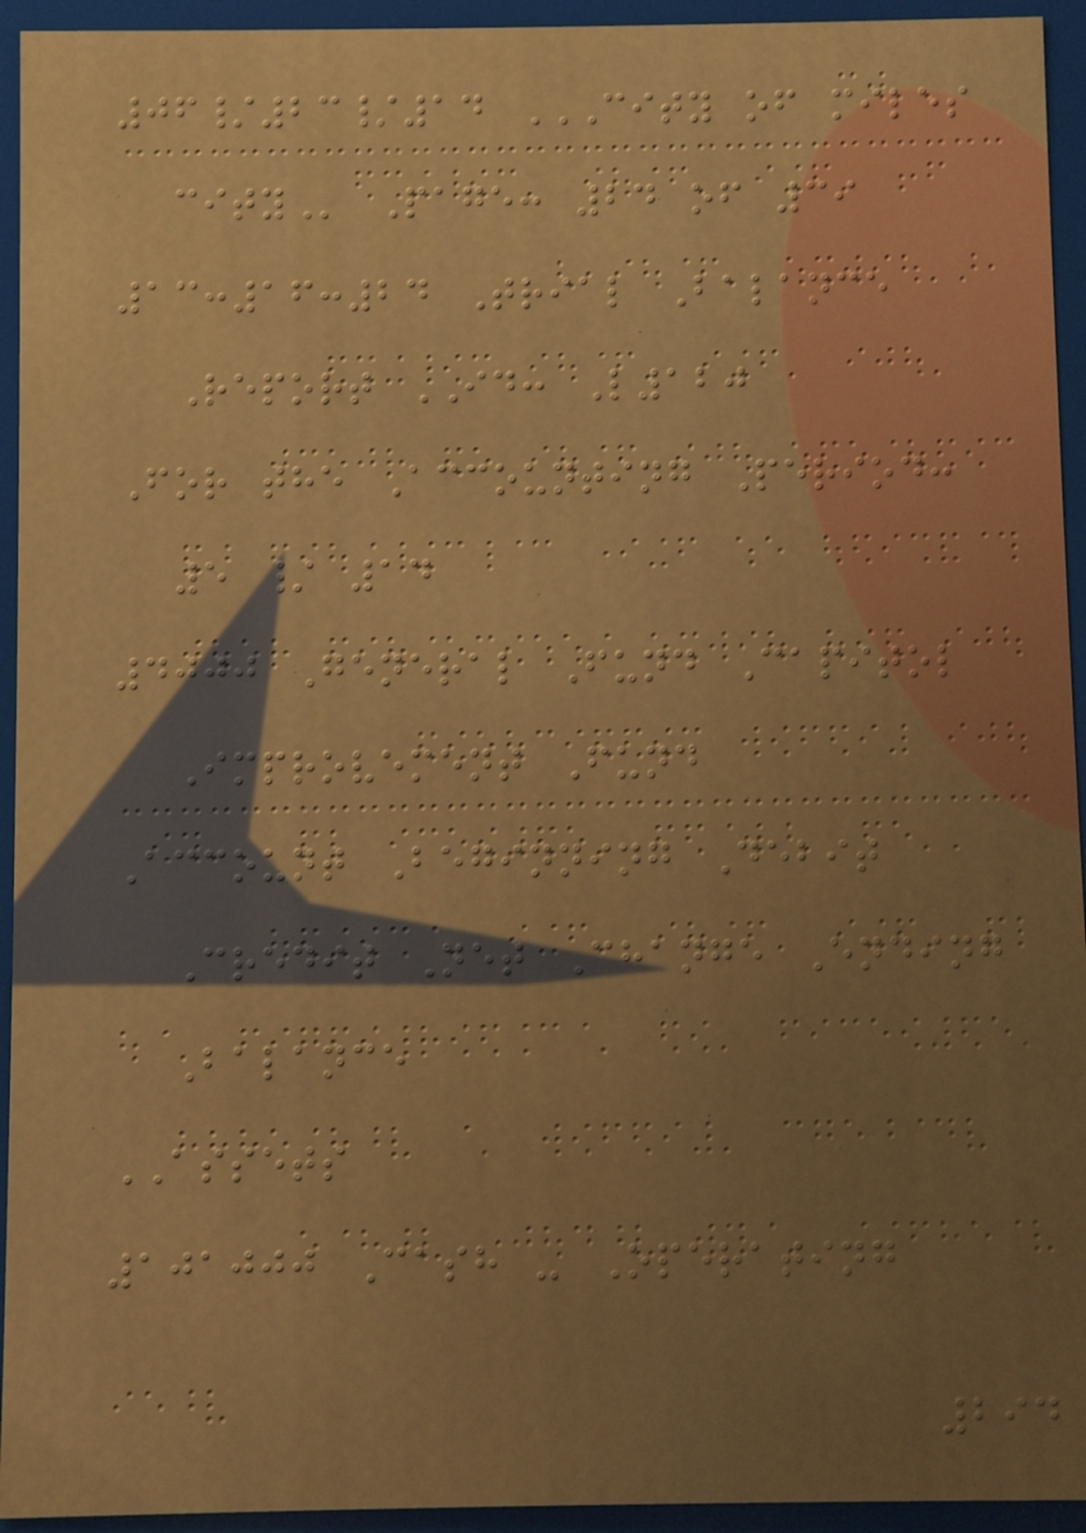06/23/14 CITY OF MILES
CITY Page: 24 of 39
13:16:24 Trial Balance
Report ID: L120
For the Accounting Period:
5 / 14
4000 General Fund Capitol
Improvement Fund
Account Beginning Debit
Credit Net Change Ending
Balance
ASSETS
101000 Cash - Operating
294
